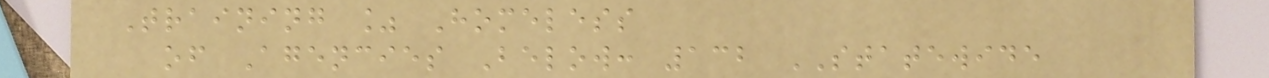Training % Homeless
of Agencies Below: 132 STATEWIDE
